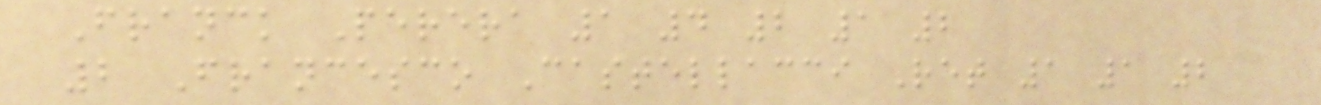Franck Perera 1 4 2 1 2
2 Francesco Castellacci Ret 1 1 2
